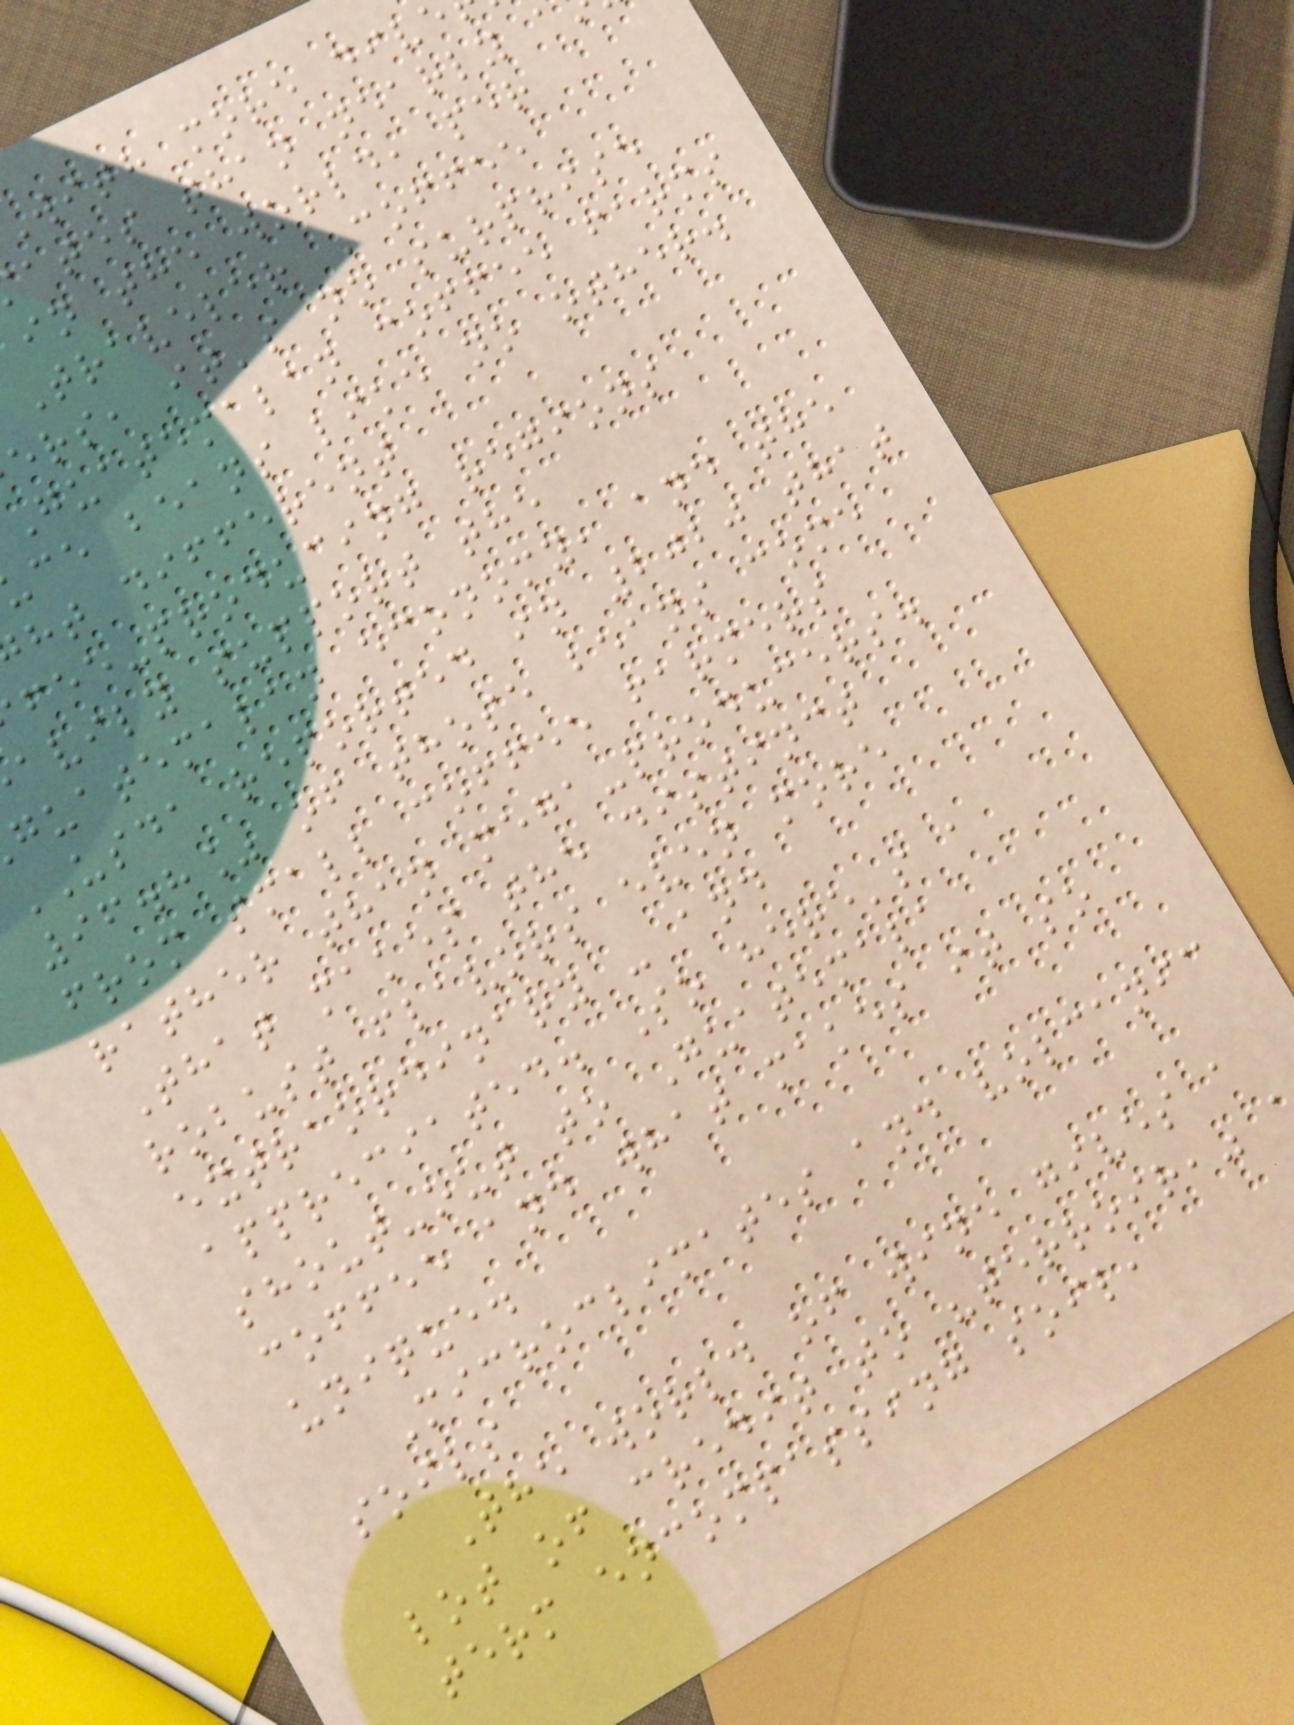with more div
ates than nearly a
in the world, per
Traveler Coffee
ers, it's no surprise
Guatemalan coffee farms
ce beans like no other.
ht different
fee-producing regions
avily support the
guatemalan economy, and the
USDA reported in 2020 that
96.8% of those beans come
from small coffee farmers
rather than mega-producers.
That makes the distinct
robust flavors even more
extraordinary - and
appreciated. So here's a
shout-out to Guatemala
coffee and what makes it so
unique.
Microclimates and volcanic
soils
The world of wine gives a
lot of credit to "terroir,"
term encompassing soil,
